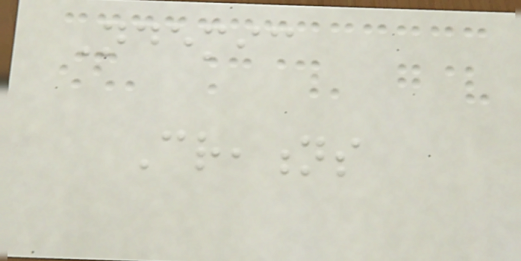Ndemic
Creations
